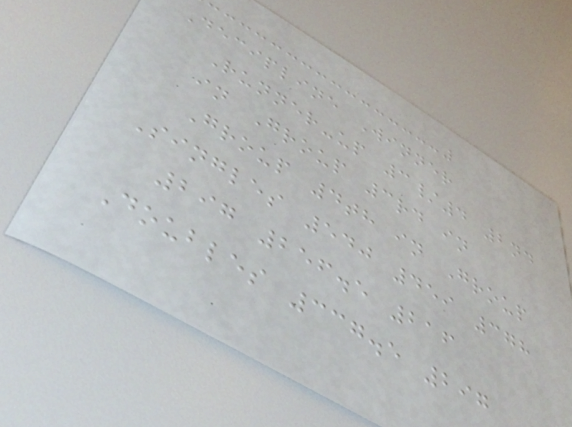Decipline Winner
Runner-up 3/4 2nd
in Group 3rd in
Group 4th in Group
Singles 540 459 378
297 256.5 216
Doubles 337.5 297
